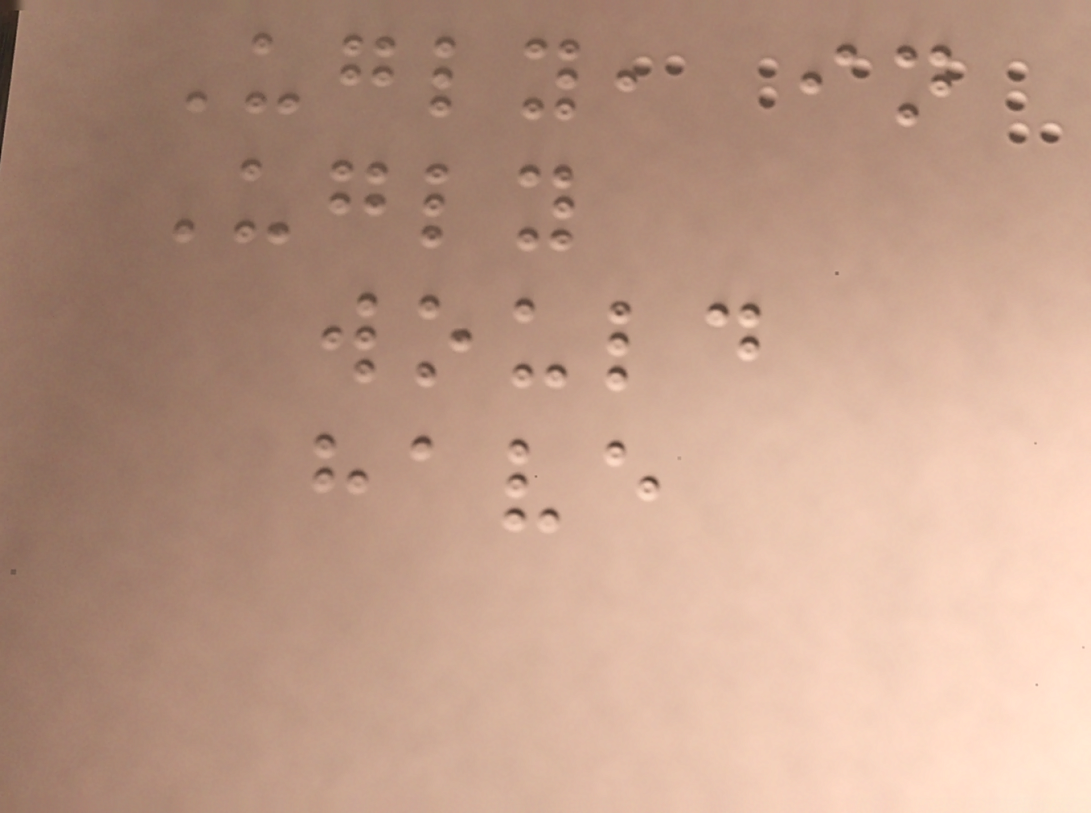Ugly, in
Ugly
would
have
